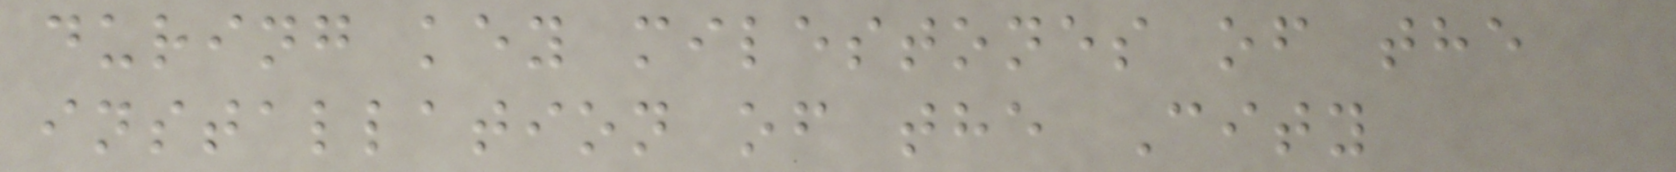during key milestones of the
installation of the City
